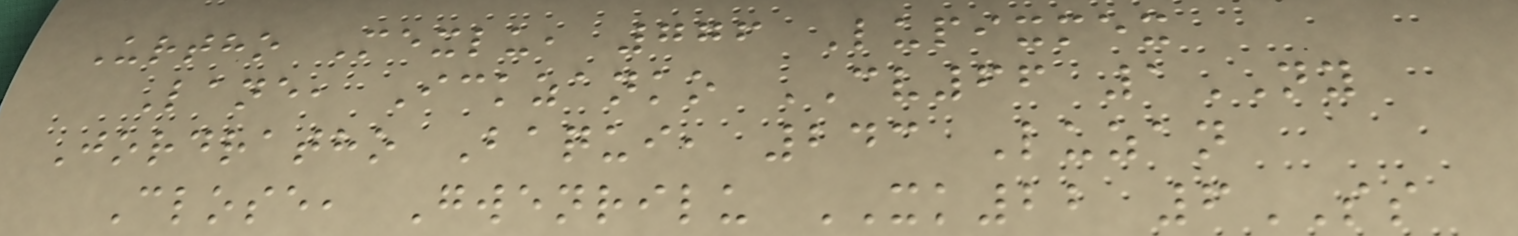Urtho Mexlu, 776 Lupixmex
Lane, Ickzanko CV66 1NY
Jordratho Baqui, 243 Luzan
Close, Gwenrilu XK22 6SS
